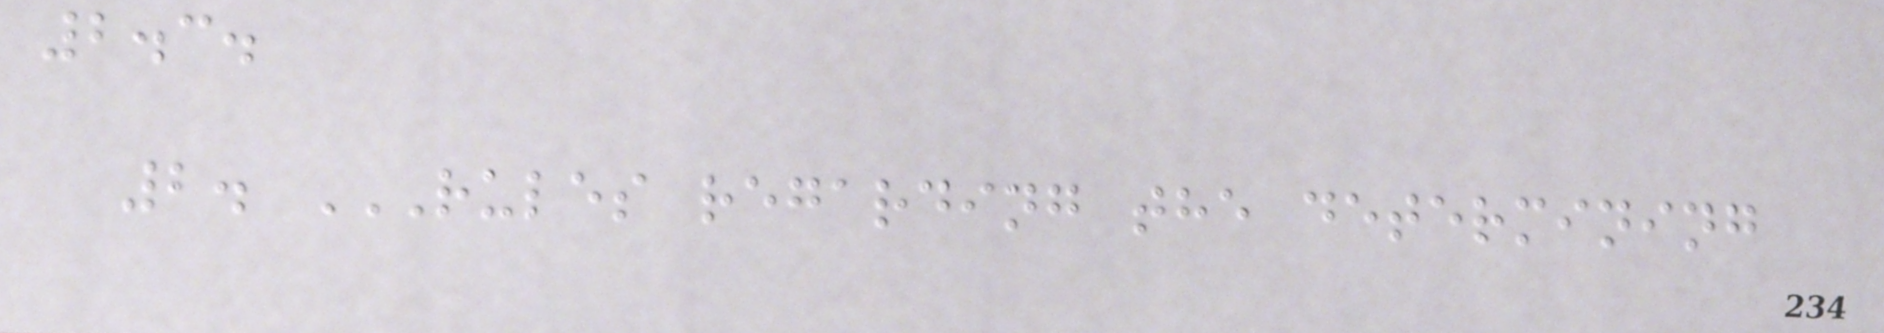2.3.
2. RULES REGARDING THE DETERMINING
